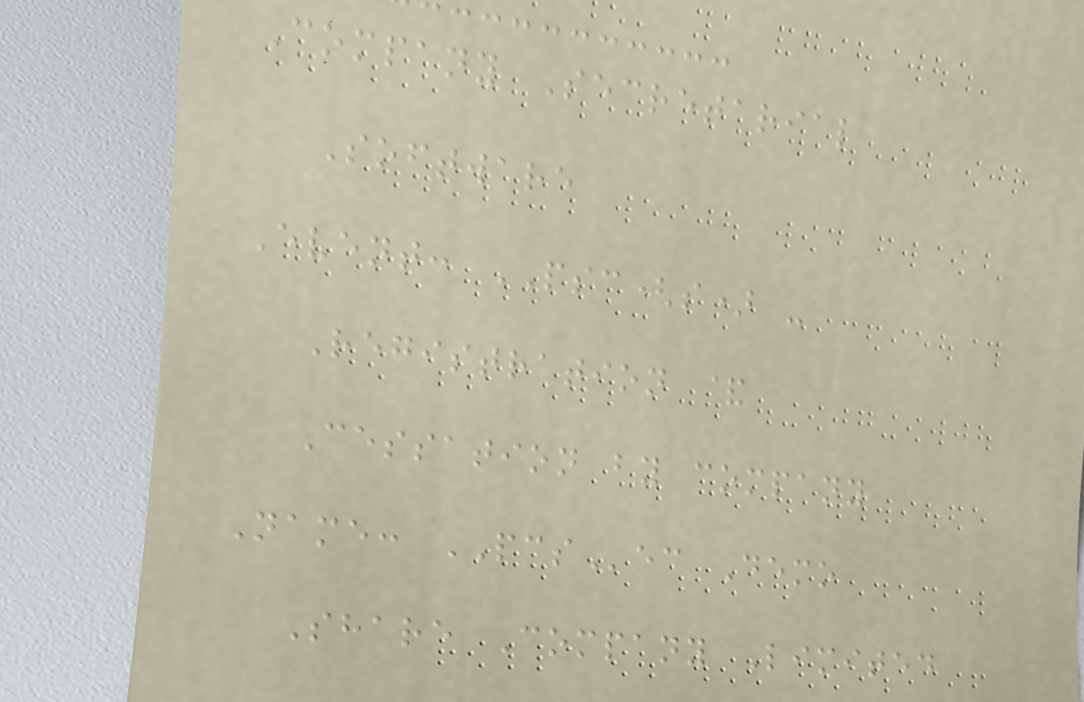Company Secretarial
Software
Event: PSC(s) -
Registration &
Cessation by company
Name: PCSec Demo
Share Company Limited
